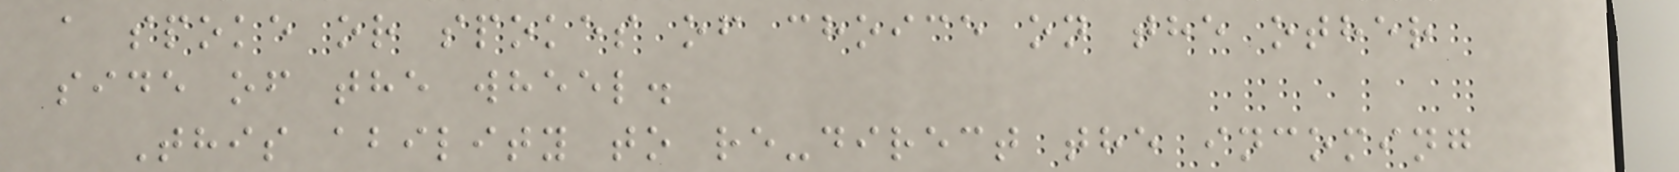a spoke or spokes of choice on the other
side of the wheel.
This ability to re-direct the incoming
